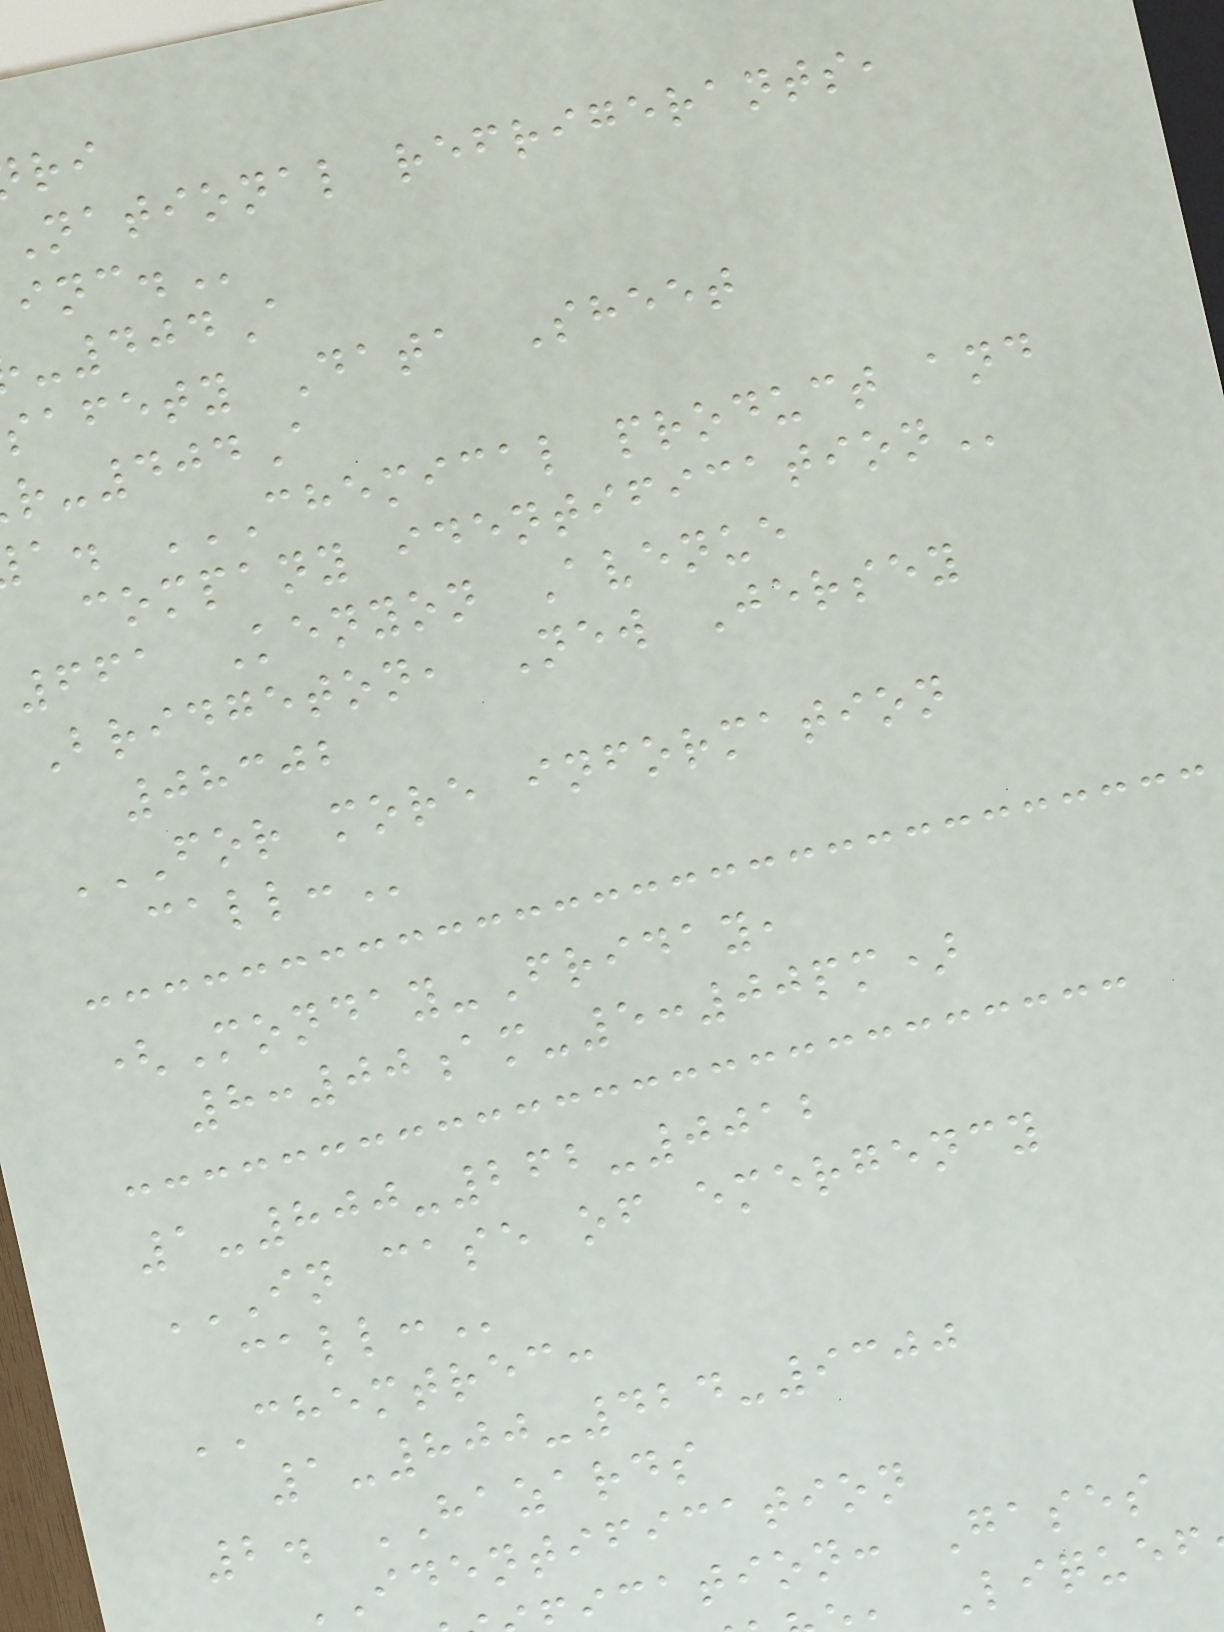national refrigerants,
-404A
safety Data Sheet
-404A
company
661 Kenyon Avenue
Bridgeton, New Jersey
08302
FOR MORE INFORMATION
(Monday-Friday,
8:00am-5:00pm)
1-800-262-0012
IN CASE OF EMERGENCY
CHEMTREC:
1-800-424-9300
2. HAZARDS
IDENTIFICATION
ication: Gases
Liquef
